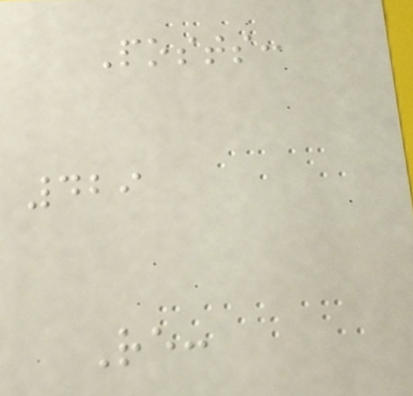Posts:
429
Re:
